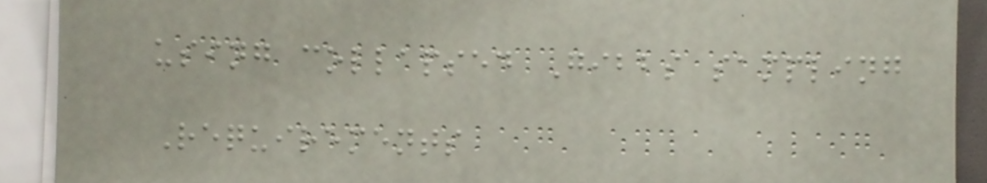using collapsed Gibbs sampling
Requirements
